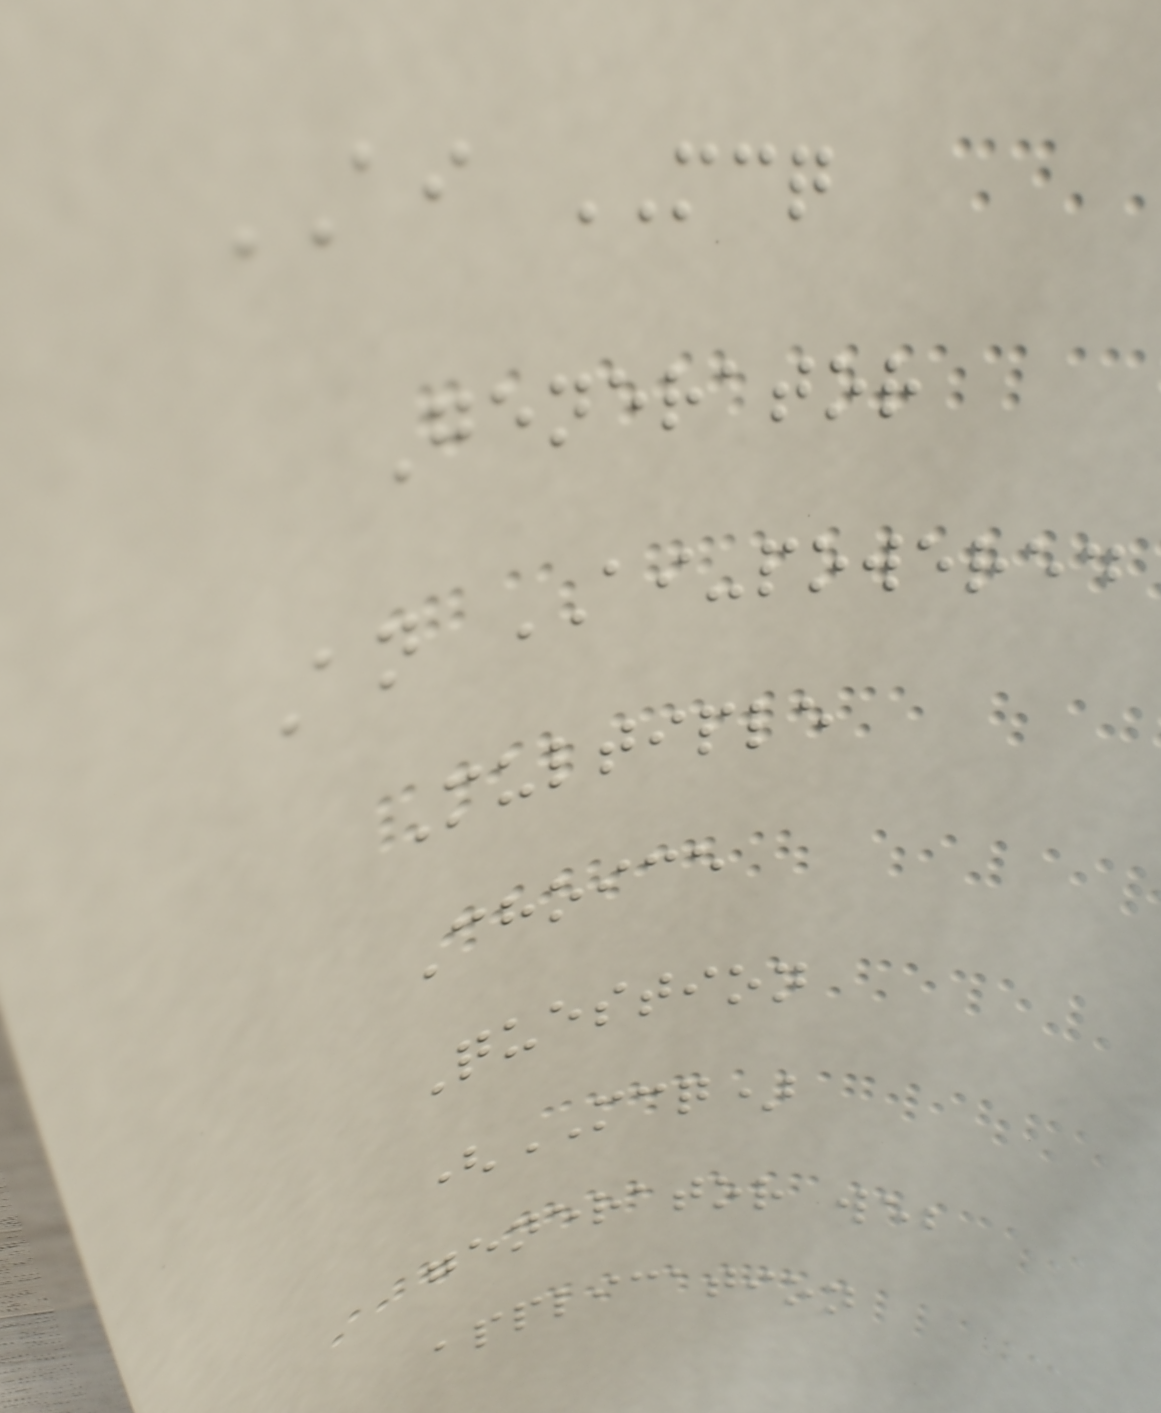AI MCQ
Generator
An AI-powered
Multiple
Choice
Question
(MCQ)
generator web
application
